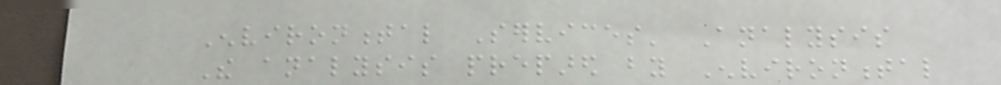Environmental Services' Analysis
The analysis prepared by Environmental
